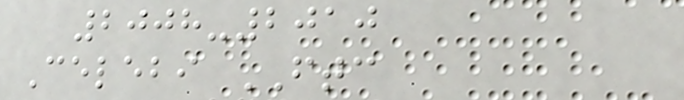2008-2010
Celebi FTC
